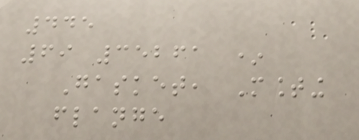445
69 35261 *
Gasket, Mounting
flange
